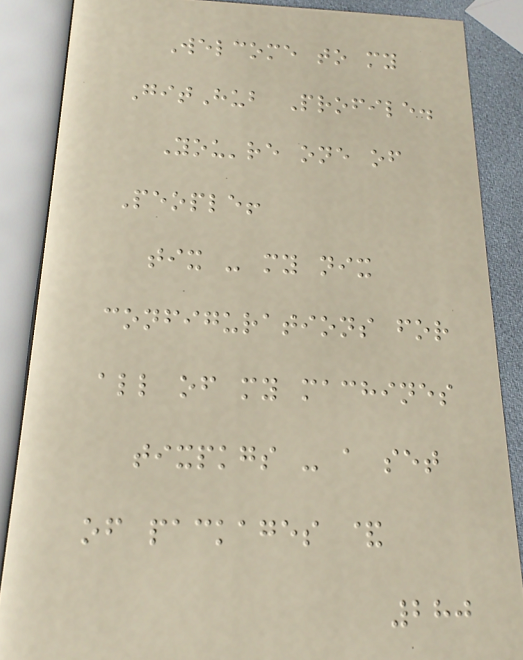Welcome to my
GitHub Profile.
You're one of
People!
tix - my nix
configurations for
all of my machines
tixpkgs - a set
of packages &
280
